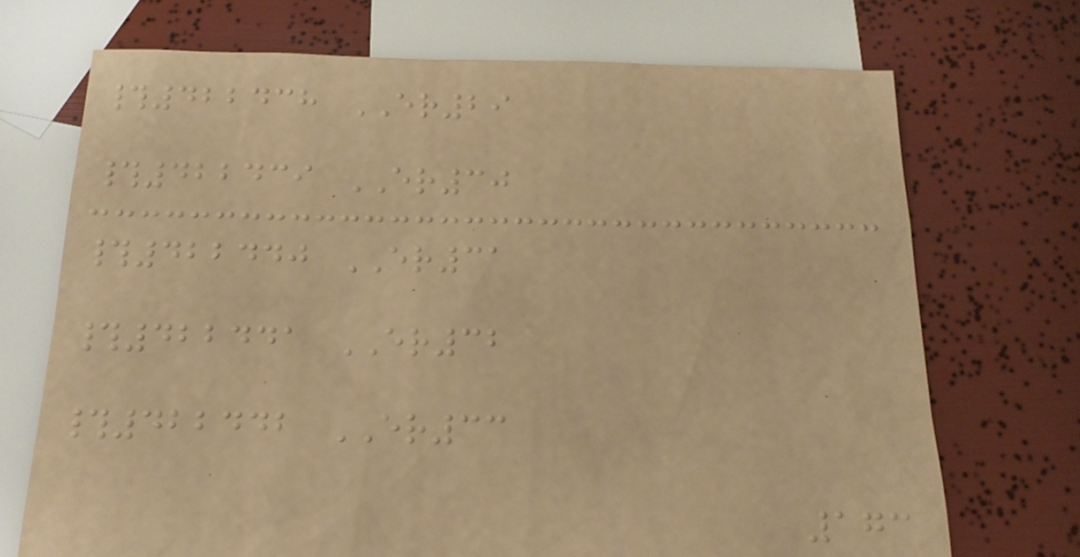#422438 ER29
#422439 ER30
#422440 ER31
#422441 ER32
#422442 ER33
173
